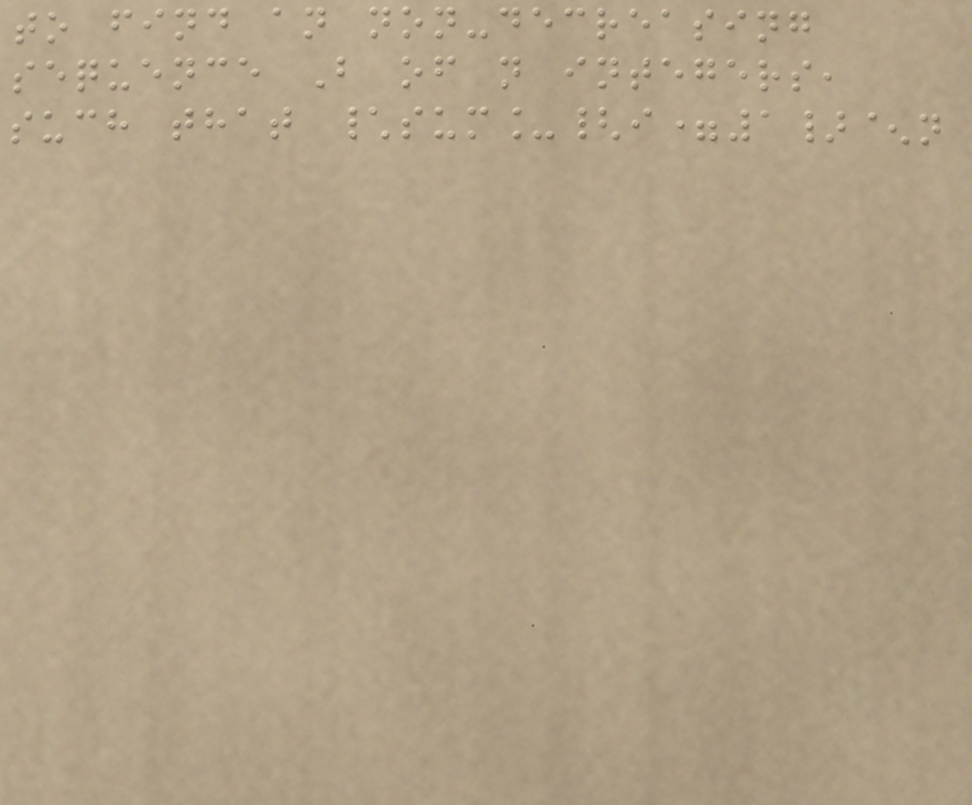to find an non-decreasing
sequence B of n integers,
such that \sum_{i=1}^n
